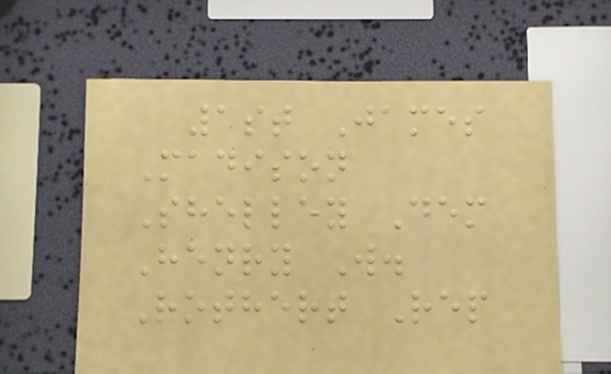1st James
Madison
Shelley Dem
Henry W.
Rothert Rep
